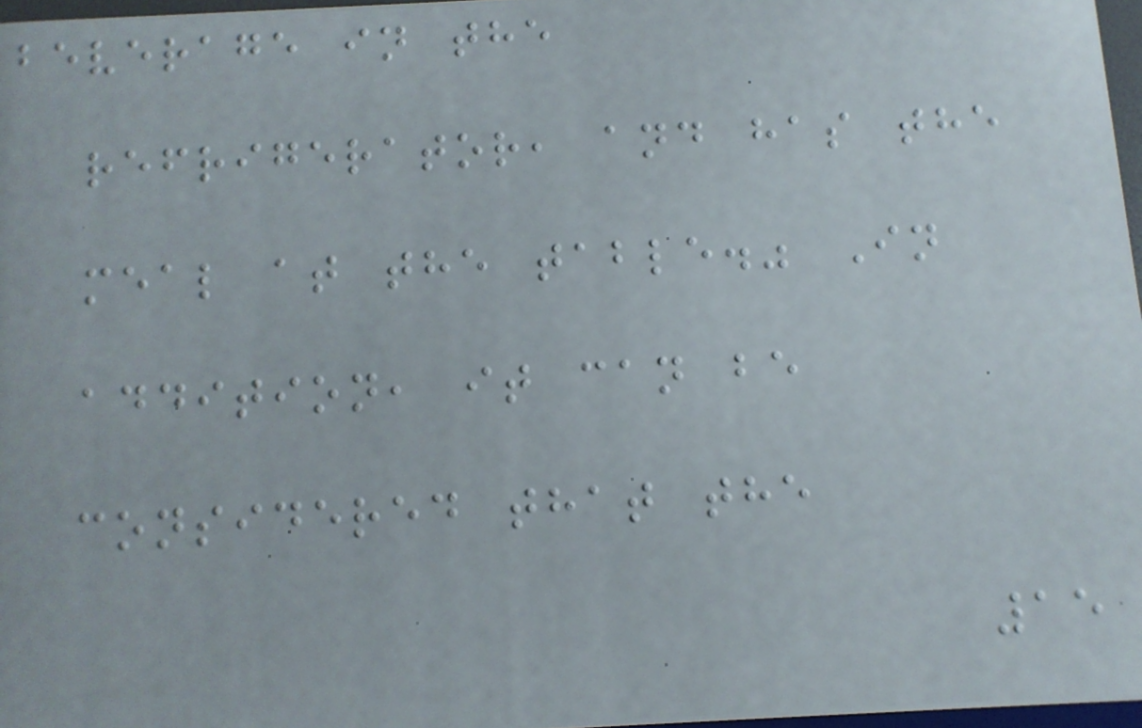beverage in the
refrigerator, and has the
meal at the table." In
addition, it can be
considered that the
15
